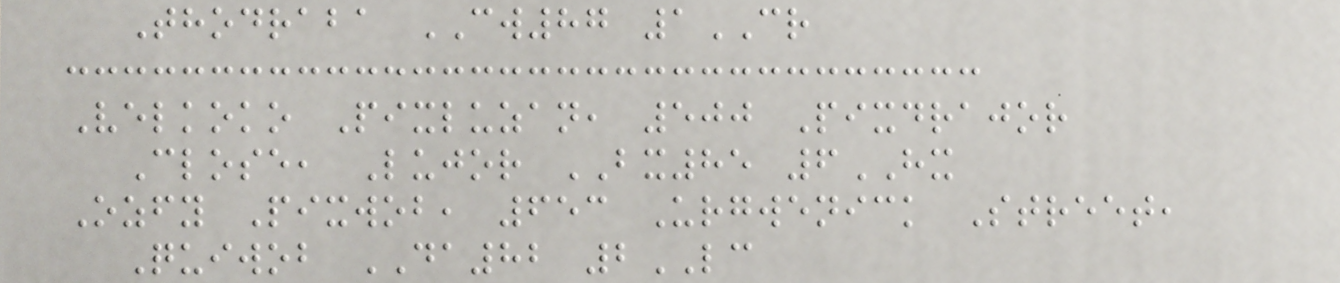Thodraba CW87 1CR
Velkoko Pixluzan, 500 Pixdrajor
Close, Lujor BX85 6HX
Ozfy Pixwob, 653 Urgwenick Street,
Quiwob DA82 2LC
